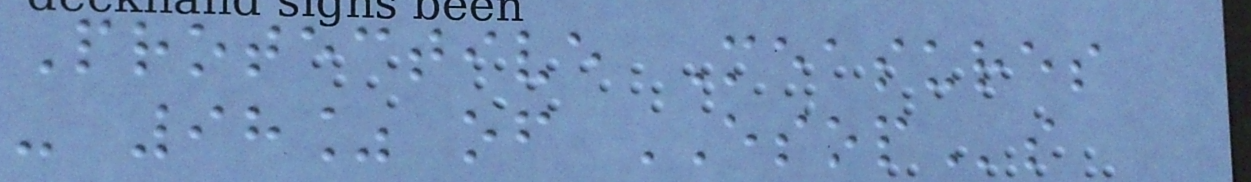Protective Measures
- 98% of ESOPs
